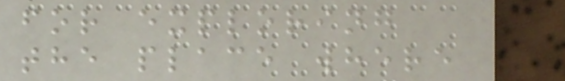for exploring
the place where
